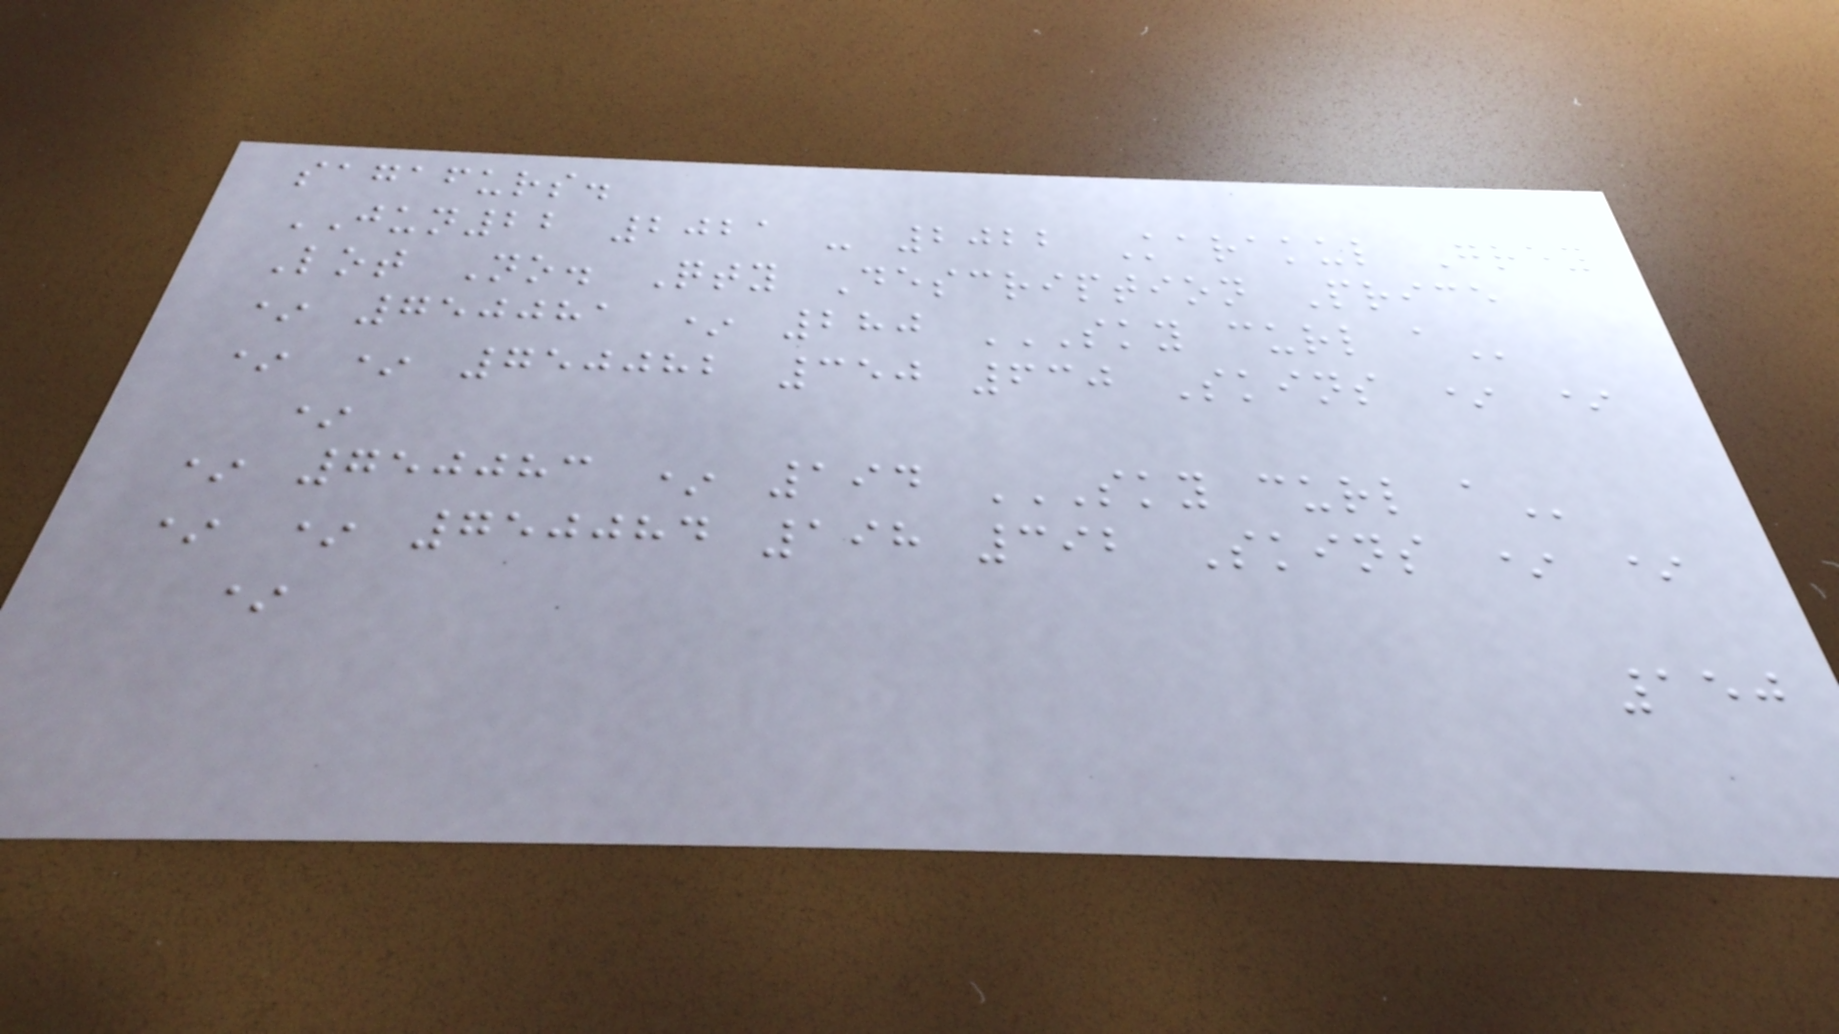sagafurs.
JUN22 2021 - 2022 Karakul Grey
Lot No. Qty Description Price
* 750081 * 280 SKY CURL A
* * 750082 350 630 Skins * *
*
* 750083 * 194 SKY CURL A
* * 750084 198 392 Skins * *
*
150
